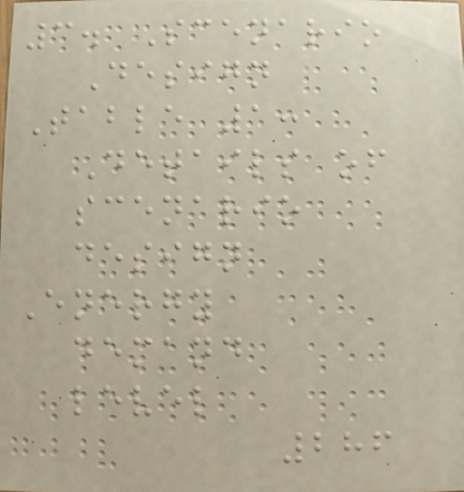3. Scenario
Design
Table 1:
Details of
scenario
design
Energy
demand
level
286
